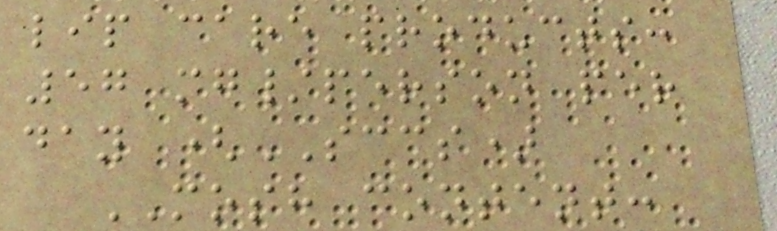lip care products:
57 mg/person per
day (SCCS)
MOSH content:
